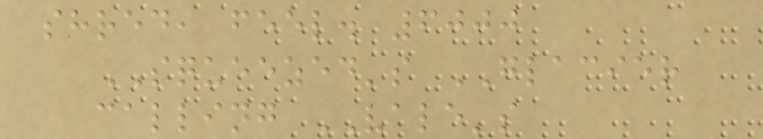shred, feel. 6000
SQUEEZED's GLACIER
calling VALE's
